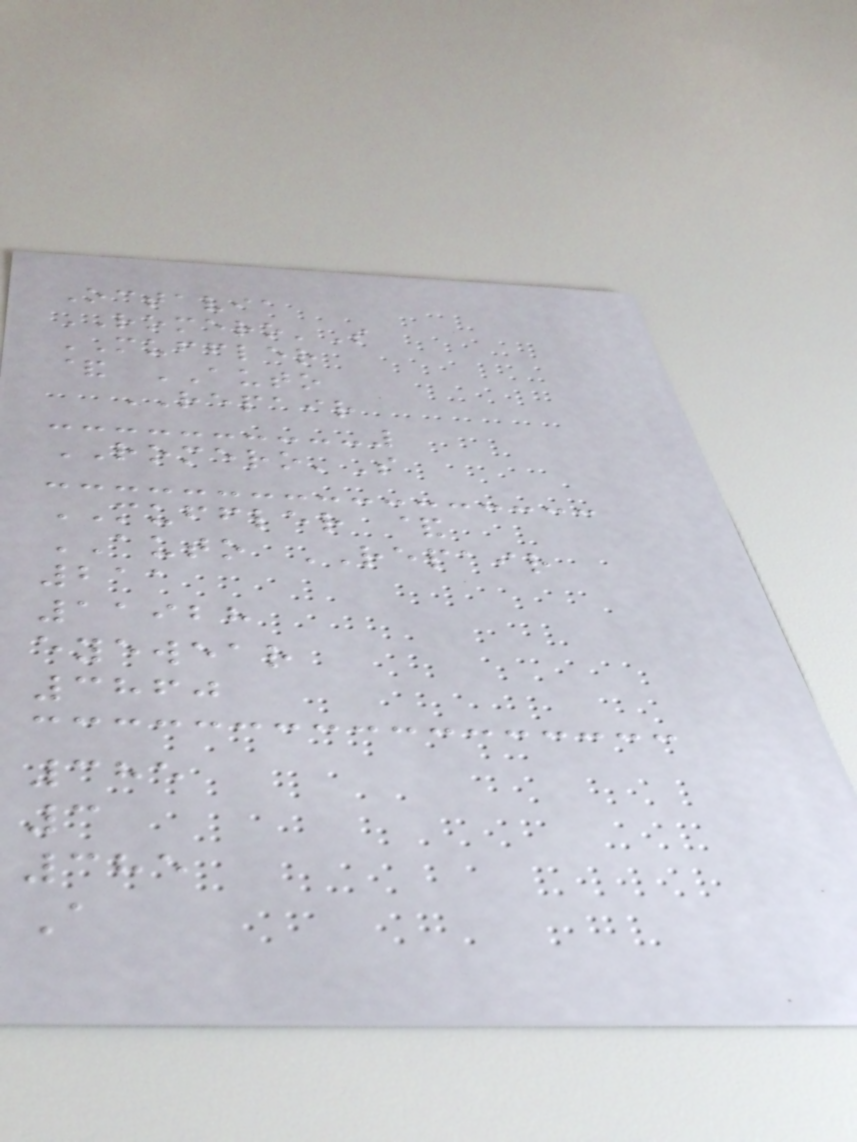Octavia
ROMERO'S
MUFFLER
& AUTO
REPAIR
ROMERO'S
MUFFLER &
AUTO REPAIR
211
11928
eyewear
3860
385
3
385
A
